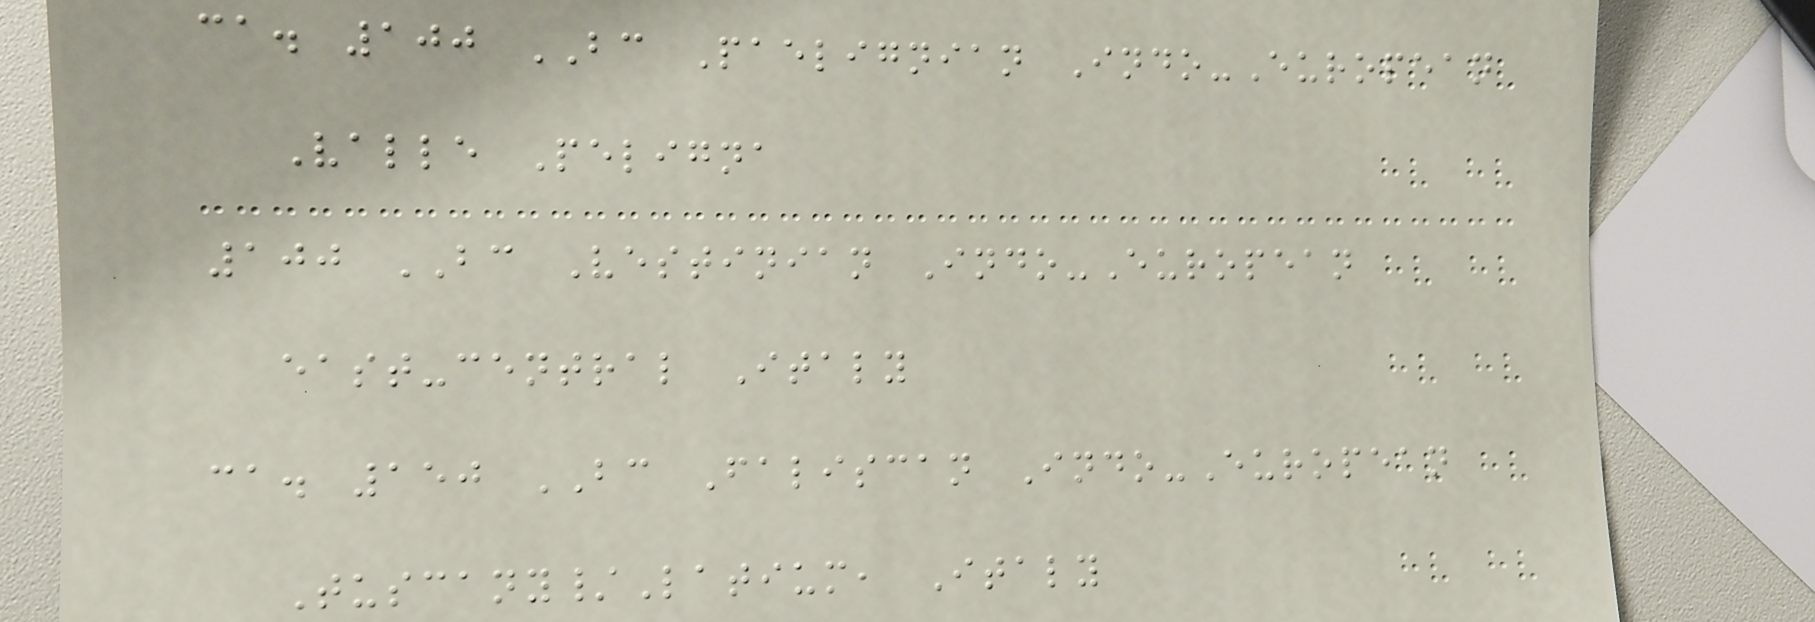ca. 100 BC Paelignian Indo-European
Valle Peligna
100 BC Vestinian Indo-European
east-central Italy
ca. 150 BC Faliscan Indo-European
Tuscany/Latium, Italy
